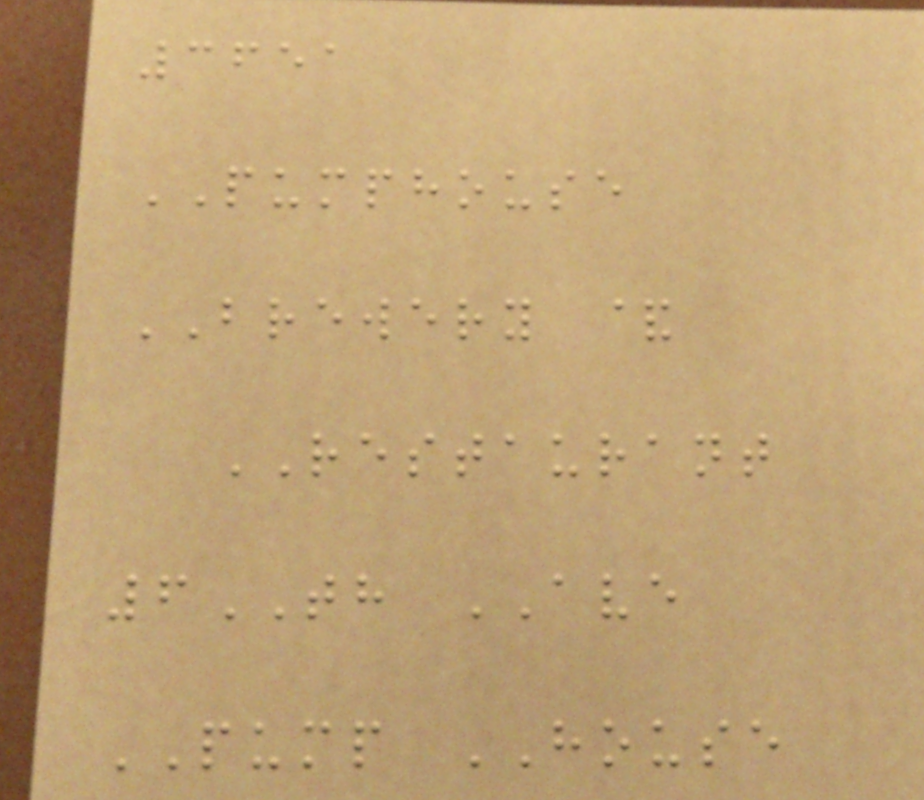3651
PUMPHOUSE
BREWERY &
RESTAURANT
6TH AVE
PUMP HOUSE
